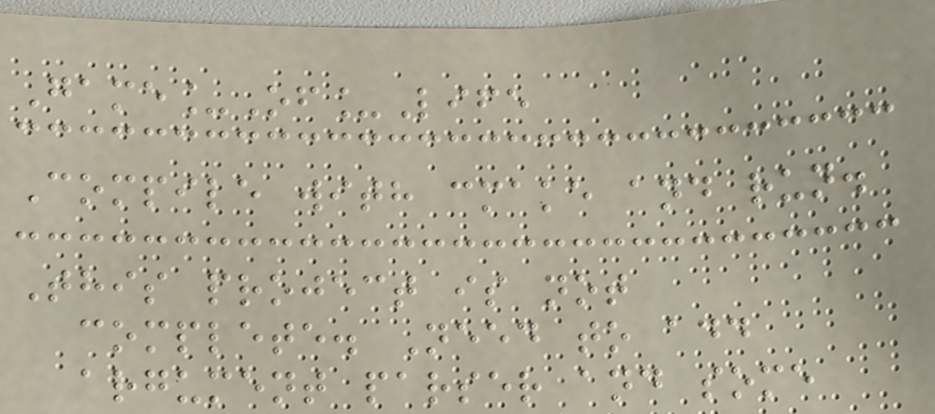Game_Of_Life
Compile with cmake and run.
This project is not
complete. Need to add
argument parser and some
